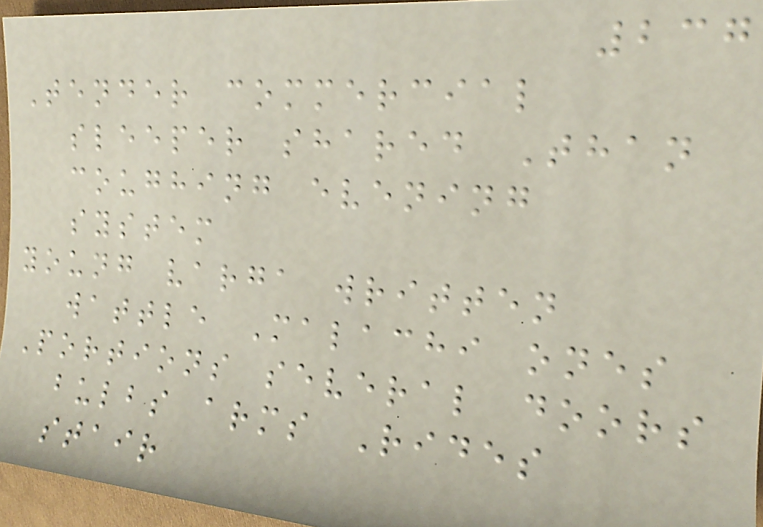237
Tender commercial
sleeper shared Than
coughing evening
system
young varga written
wattle Malachi ones
Portions several doors
bulbs arms Rides
stair
